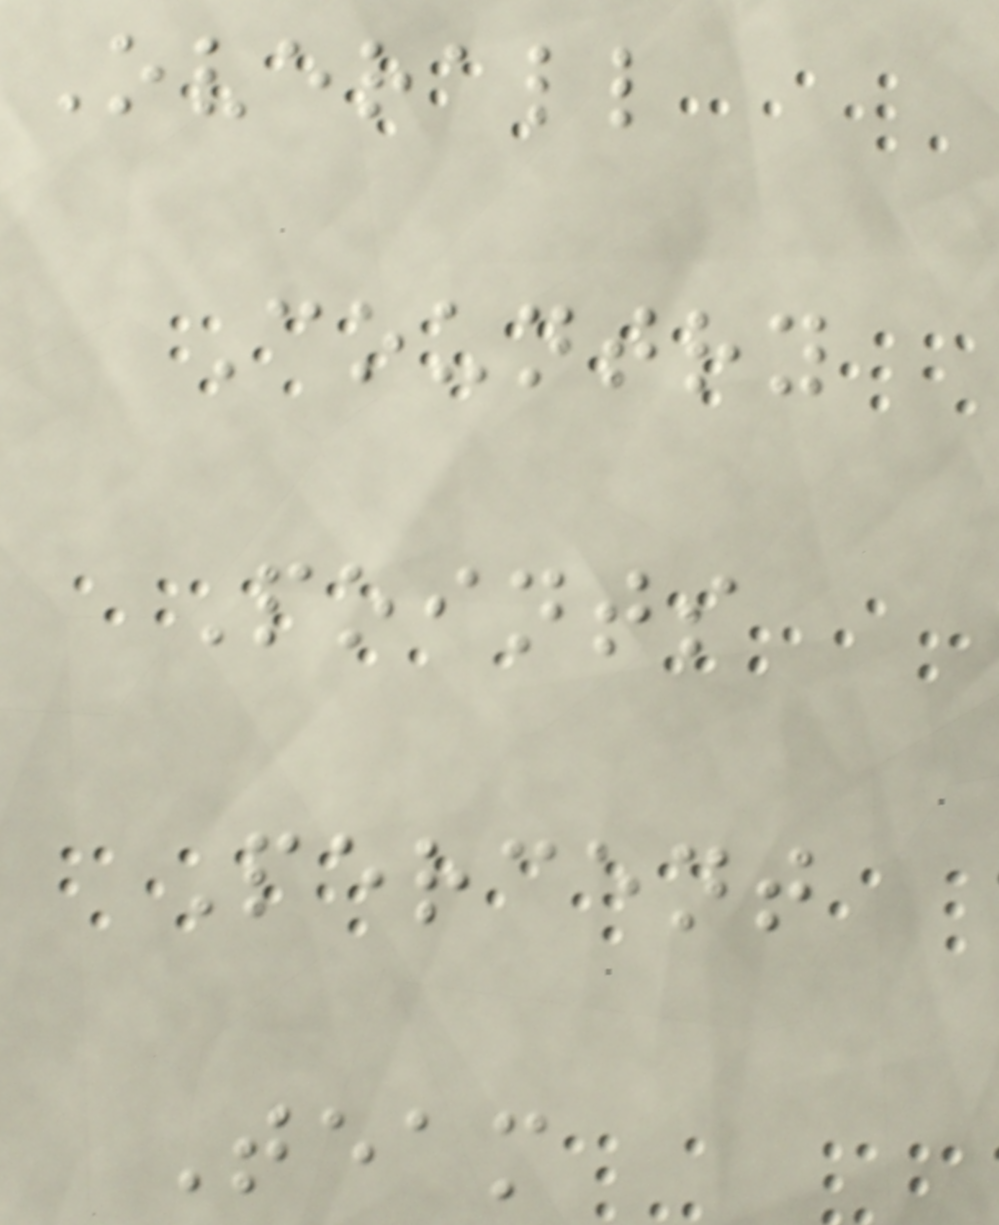Overall
Country
Points
Percent
Team
